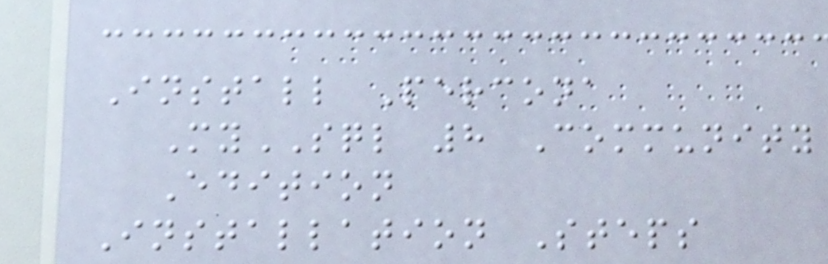Install Percona
MySQL 8 Community
Edition
Installation Steps
